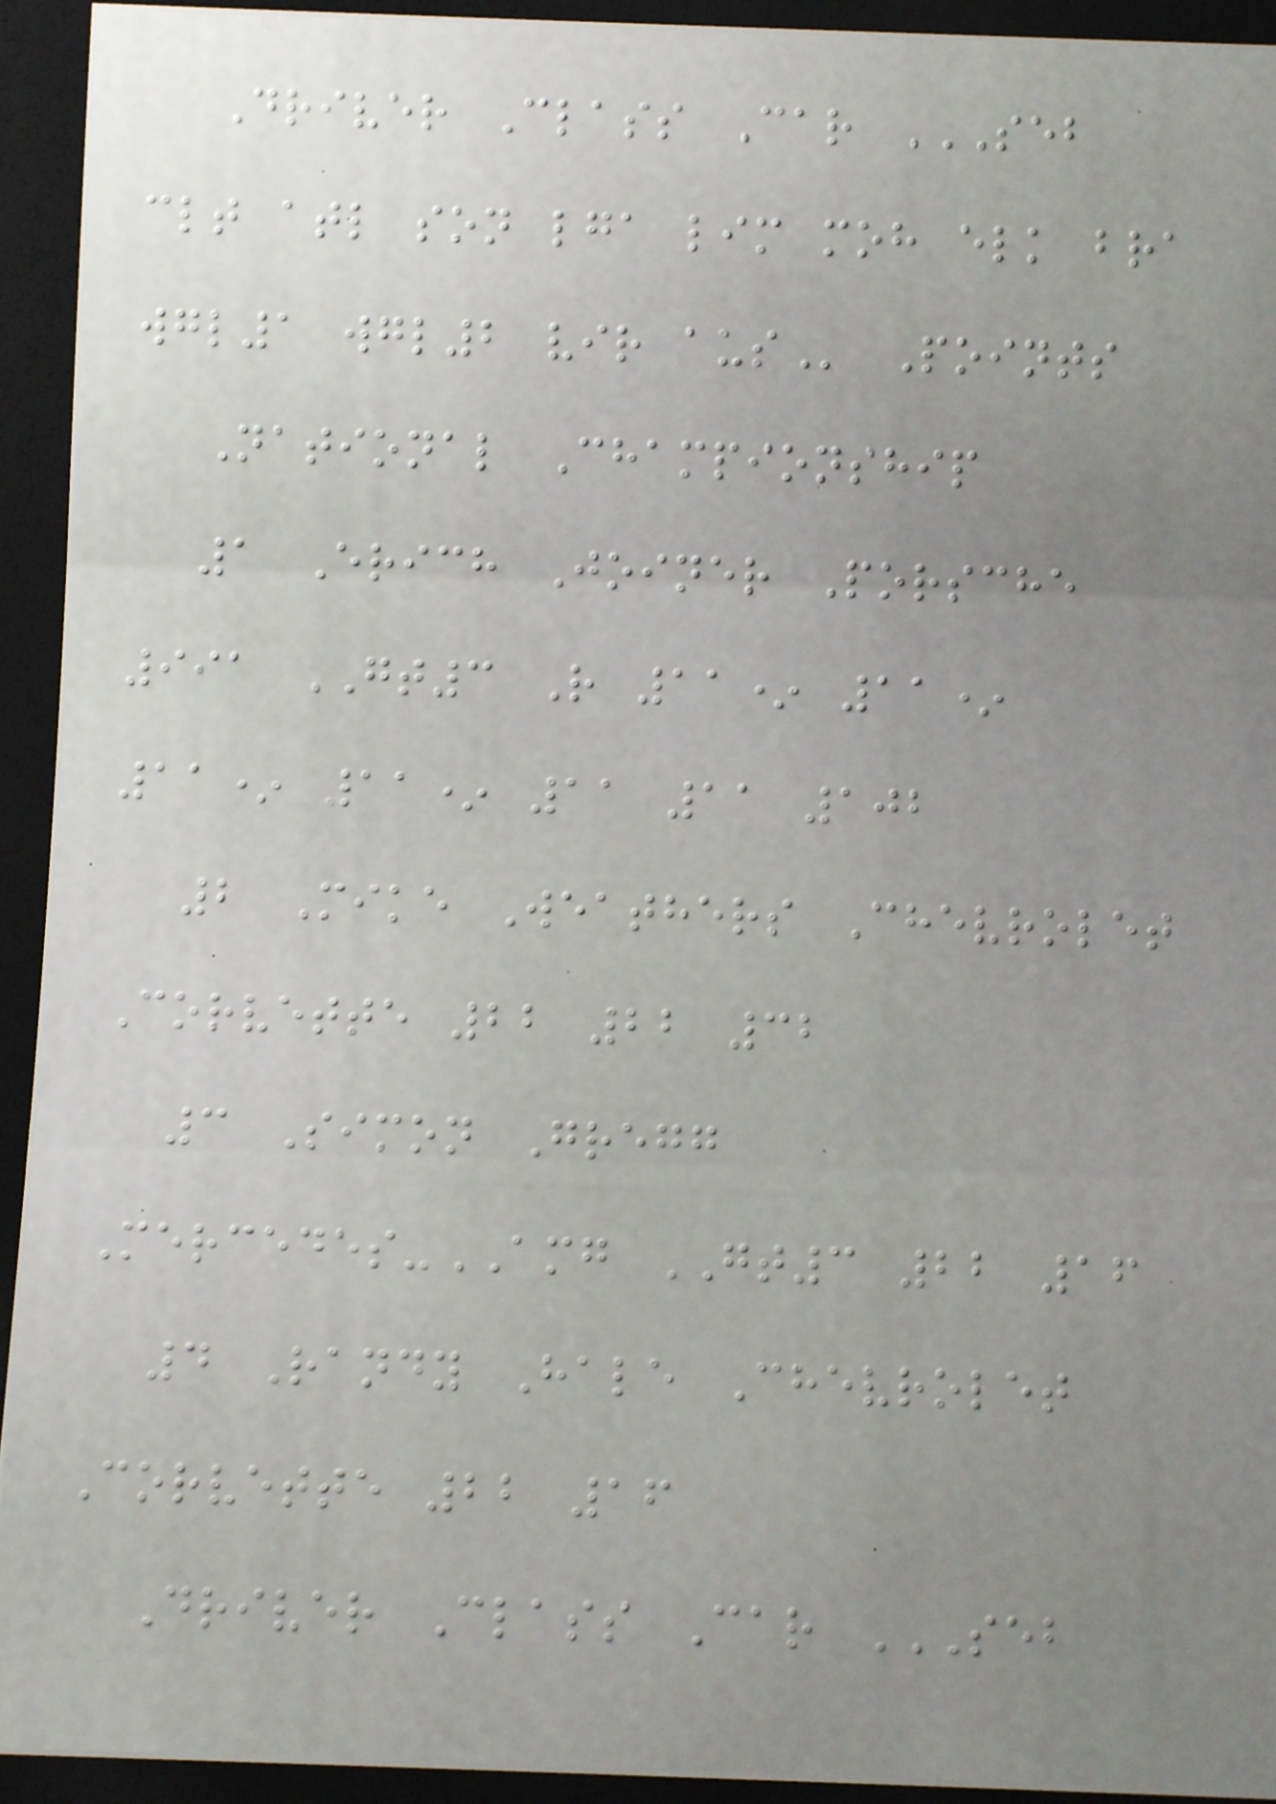Driver Class Car SEB
CLT ATL SON LGA LIM MOH ELK BRA
WGL1 WGL2 VIR AUS Points
National Championship
1 Erich Joiner Porsche
991 GT3 R 11* 11*
11* 11* 11 11 102
2 Mike Weathers Chevrolet
Corvette 22 22 32
3 Simon Gregg
Mercedes-AMG GT3 22 16
4 Randy Hale Chevrolet
Corvette 22 16
Driver Class Car SEB
